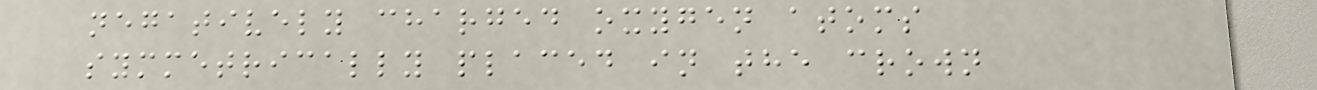negatively charged oxygen atoms
symmetrically placed in the crown
